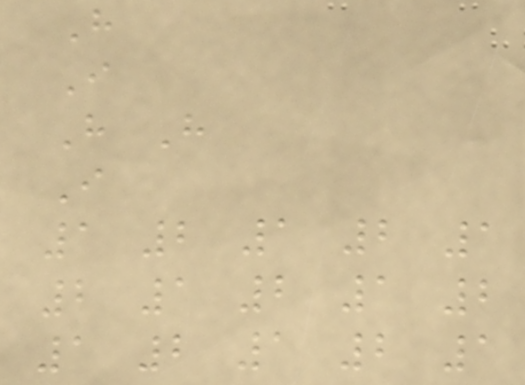H
I
H H
I
1 2 1 2 1
2 1 2 1 2
1 2 1 2 1
